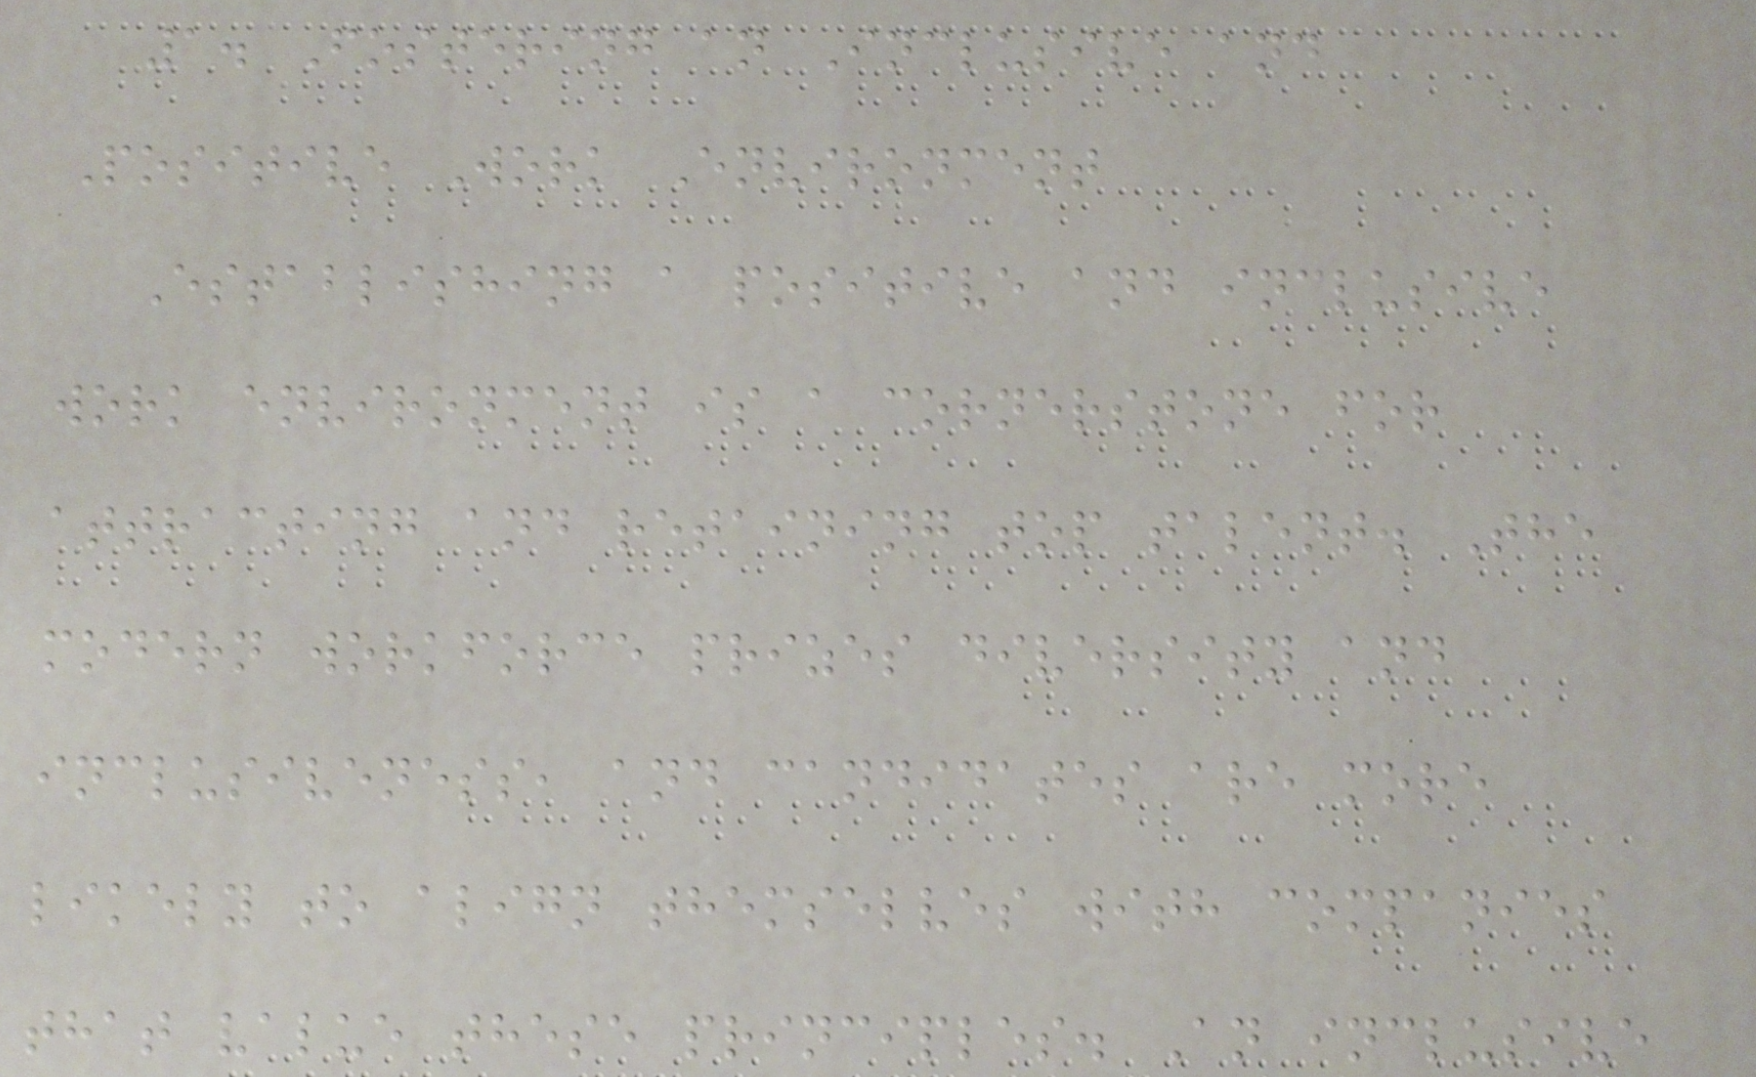1. Fostering an Inclusive and
Positive Work Environment
Establishing a positive and inclusive
work environment is a cornerstone for
attracting and retaining top talent. The
modern workforce prizes diversity and
inclusiveness, and candidates are more
likely to align themselves with companies
that value these principles. An inclusive
